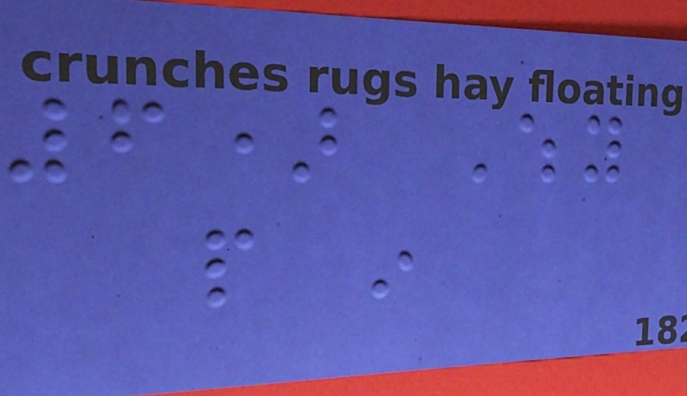6) Why
people in
